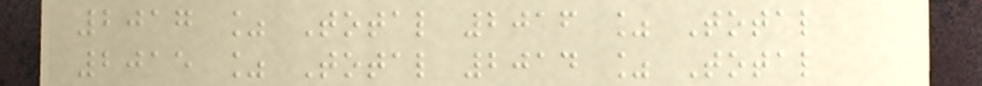2017 % Total 2016 % Total
2015 % Total 2014 % Total
